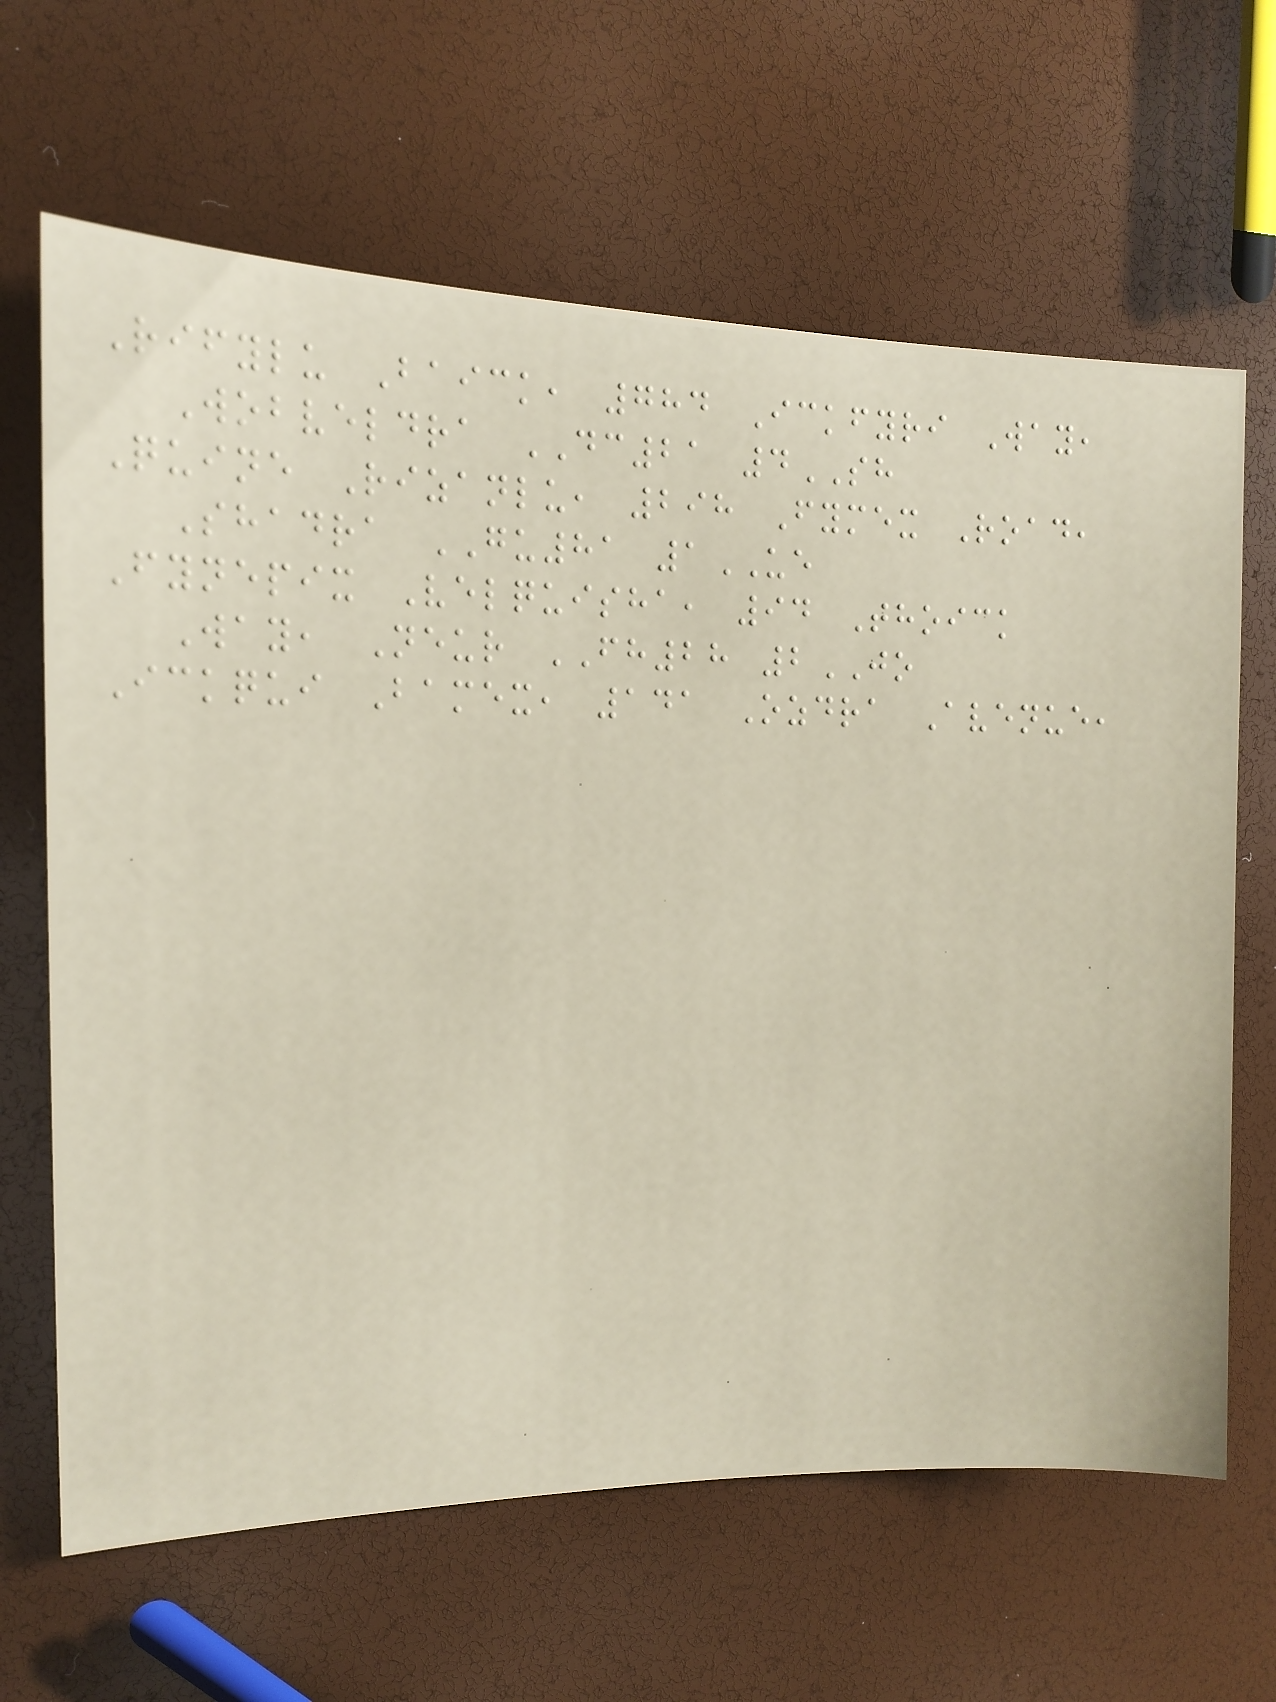Rifylu Baick, 784 Ickfyri Way,
Wobveldra DC21 4SH
Quine Rizanlu, 298 Fymex Road,
Shadra GU81 1UE
Fynepix Velquisha, 94 Thoick
Way, Neur FH28 2JO
Ickqui Bamex, 141 Ozdra Avenue,
